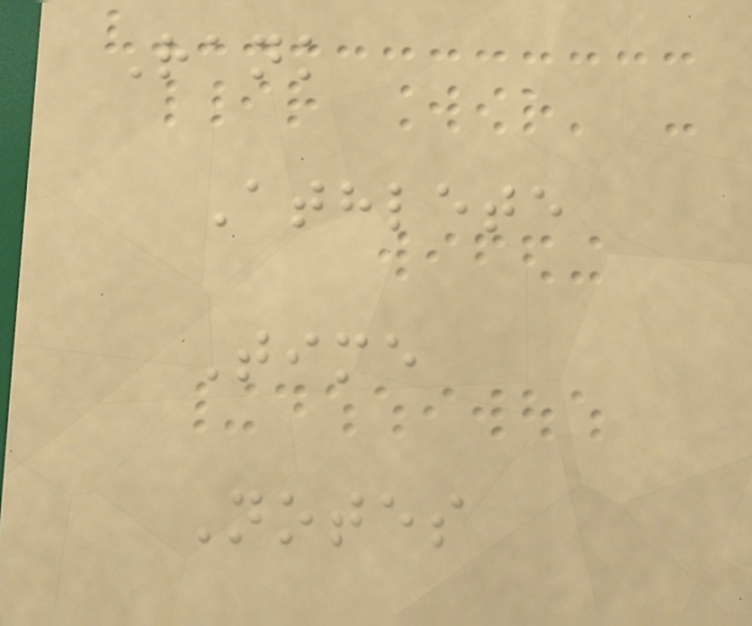Rank
Athlete
Time
Notes
